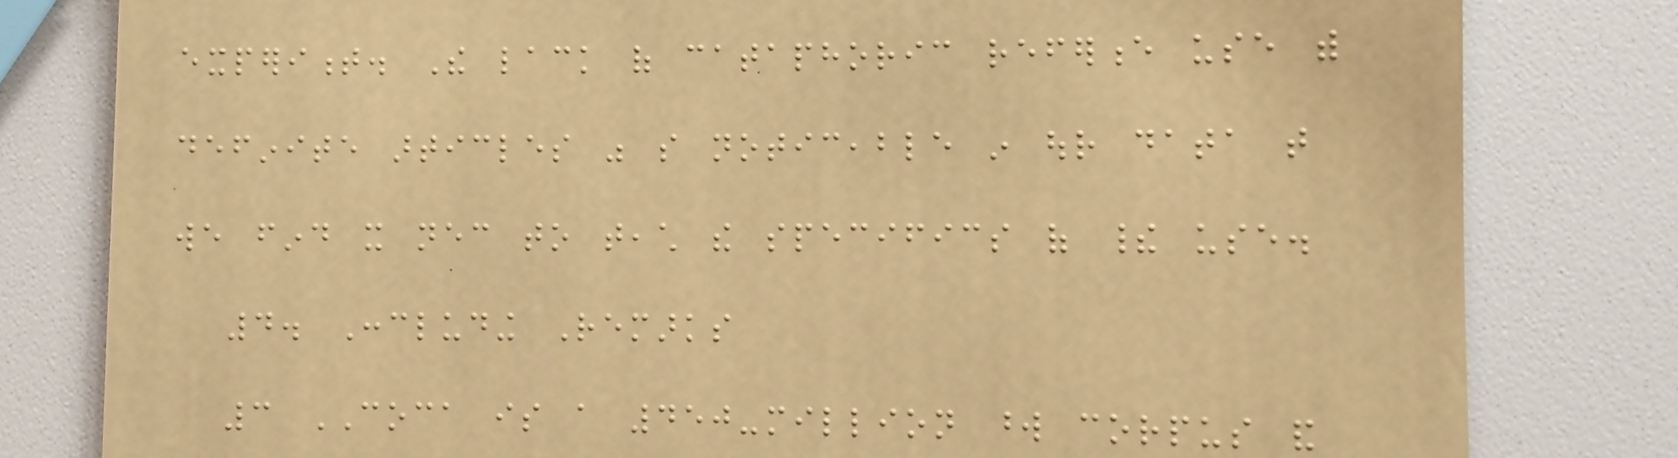experiment. The lack of cataphoric reference use with
definite articles was so noticeable in our data that
we find it necessary to teach the specifics of their use.
4. Concluding Remarks
3 COCA is a 450-million word corpus and
